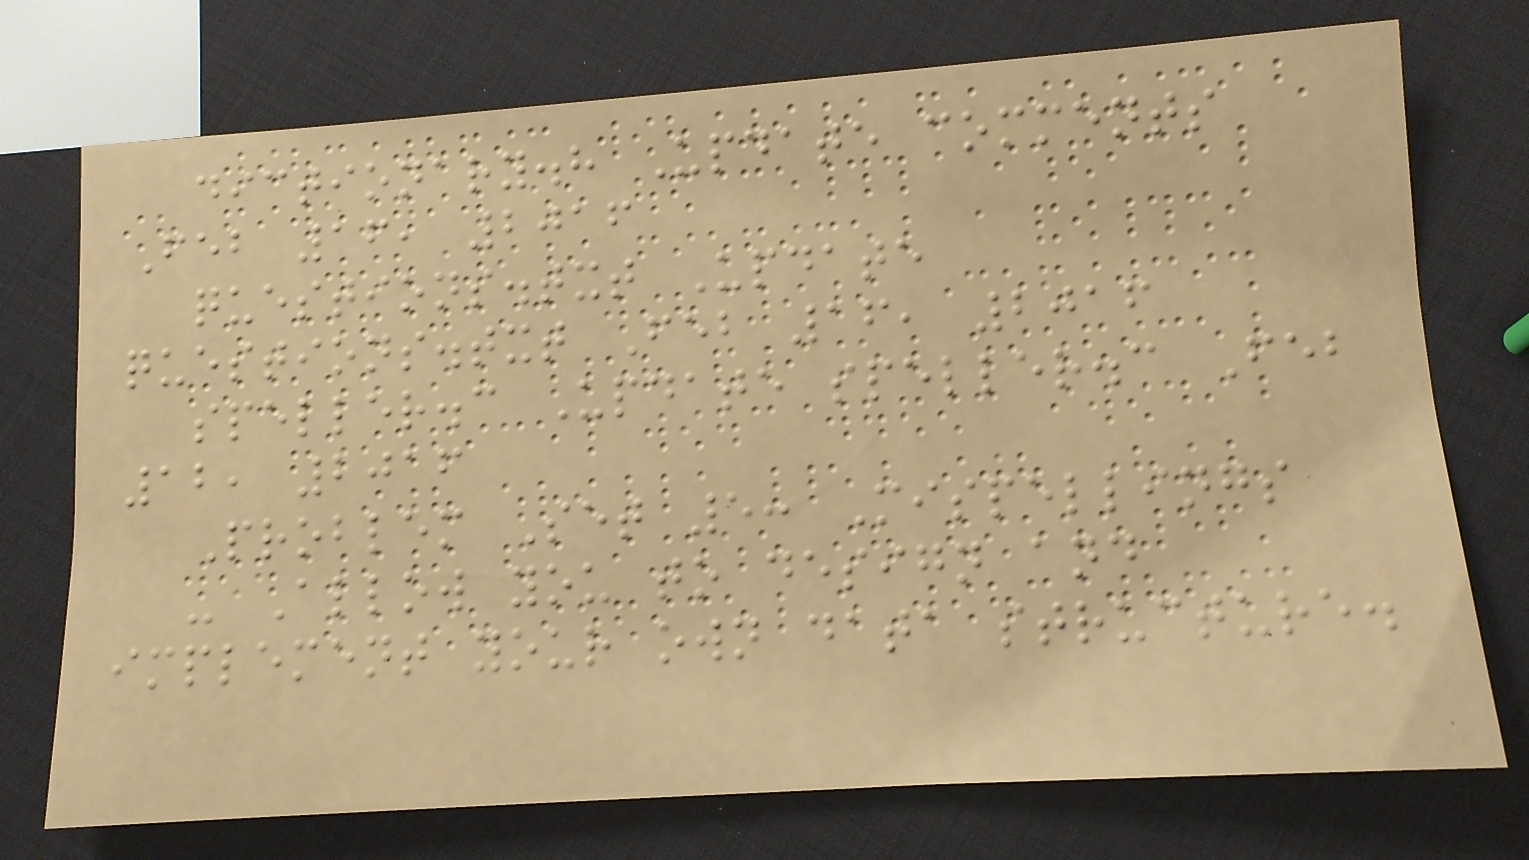dictionary.h Update comments
Feb 16, 2016
questions.txt Update
questions.txt Feb 16, 2016
speller.c Update speller.c Feb
12, 2016
Problem Set 5: Mispellings
- Allow you to design and
implement your own data structure.
